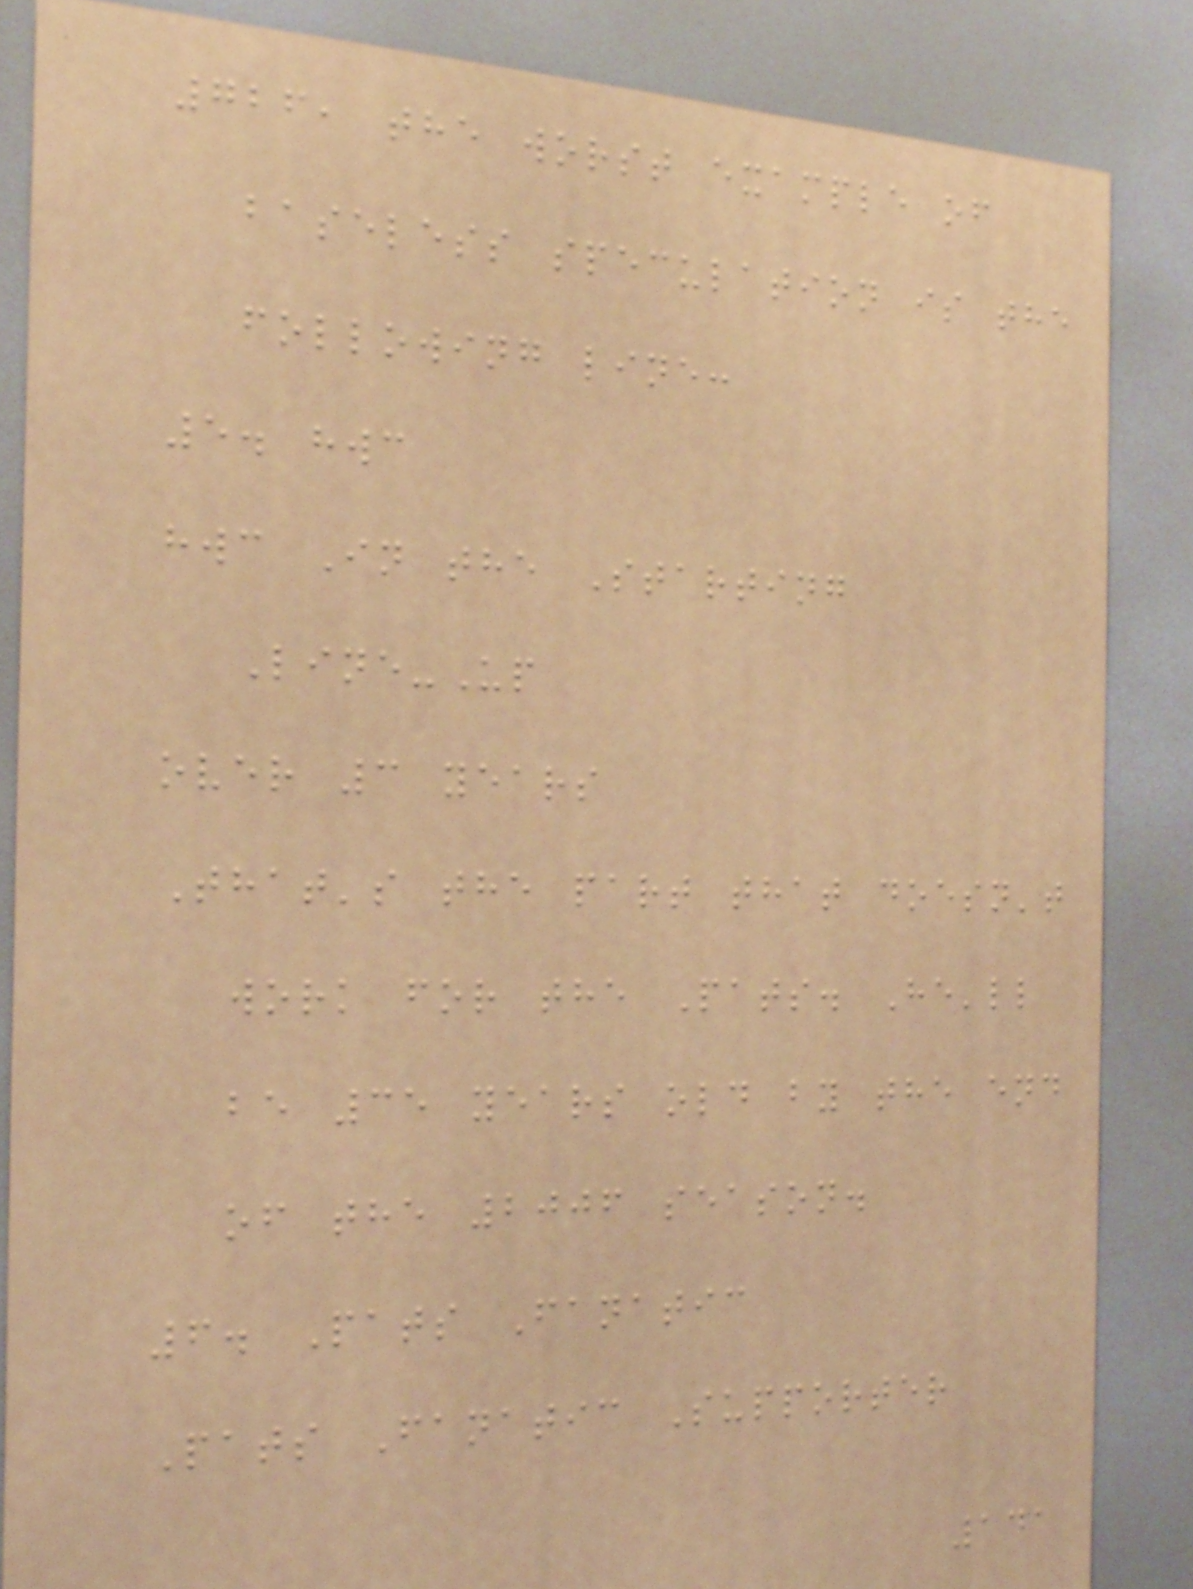726, the worst example of
baseless speculation is the
following line:
5. hwc
hwc In the Starting
Line-Up
over 3 years
That's the part that doesn't
work for the Pats. He'll
be 35 years old by the end
of the 2006 season.
6. Pats Fanatic
Pats Fanatic Supporter
141
